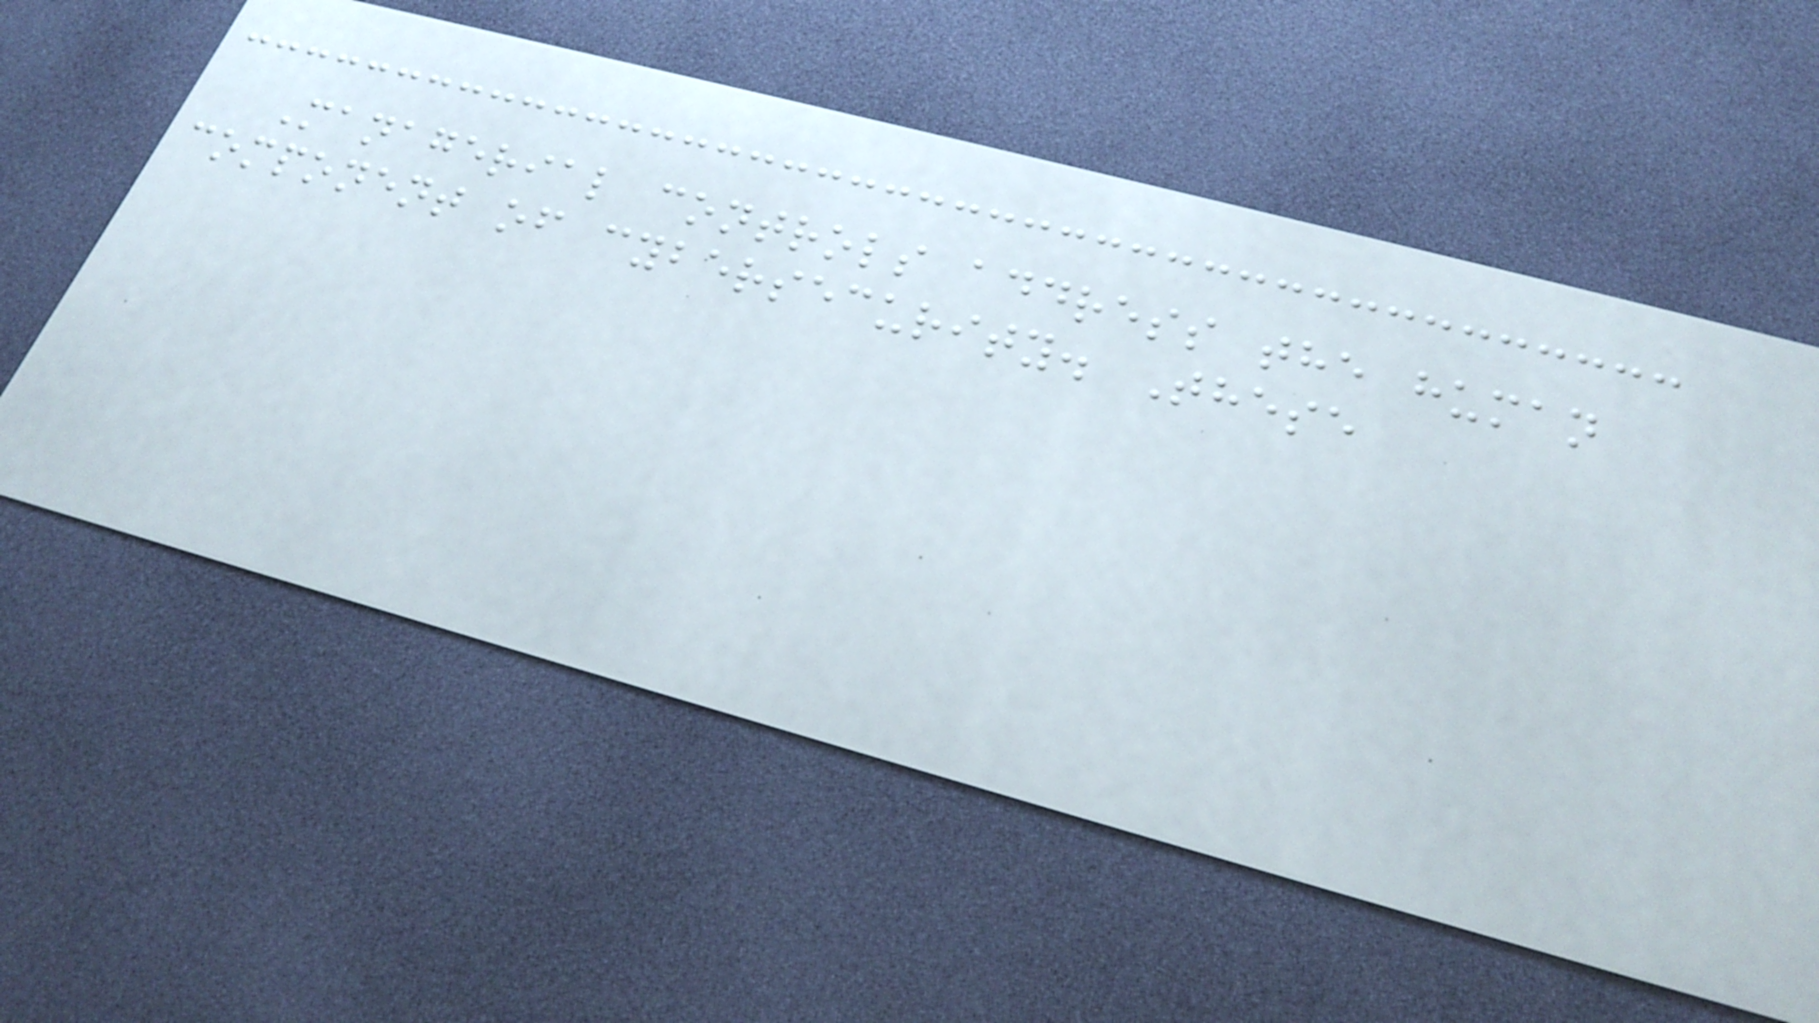Managerial controls address the human
component of cybersecurity. These
